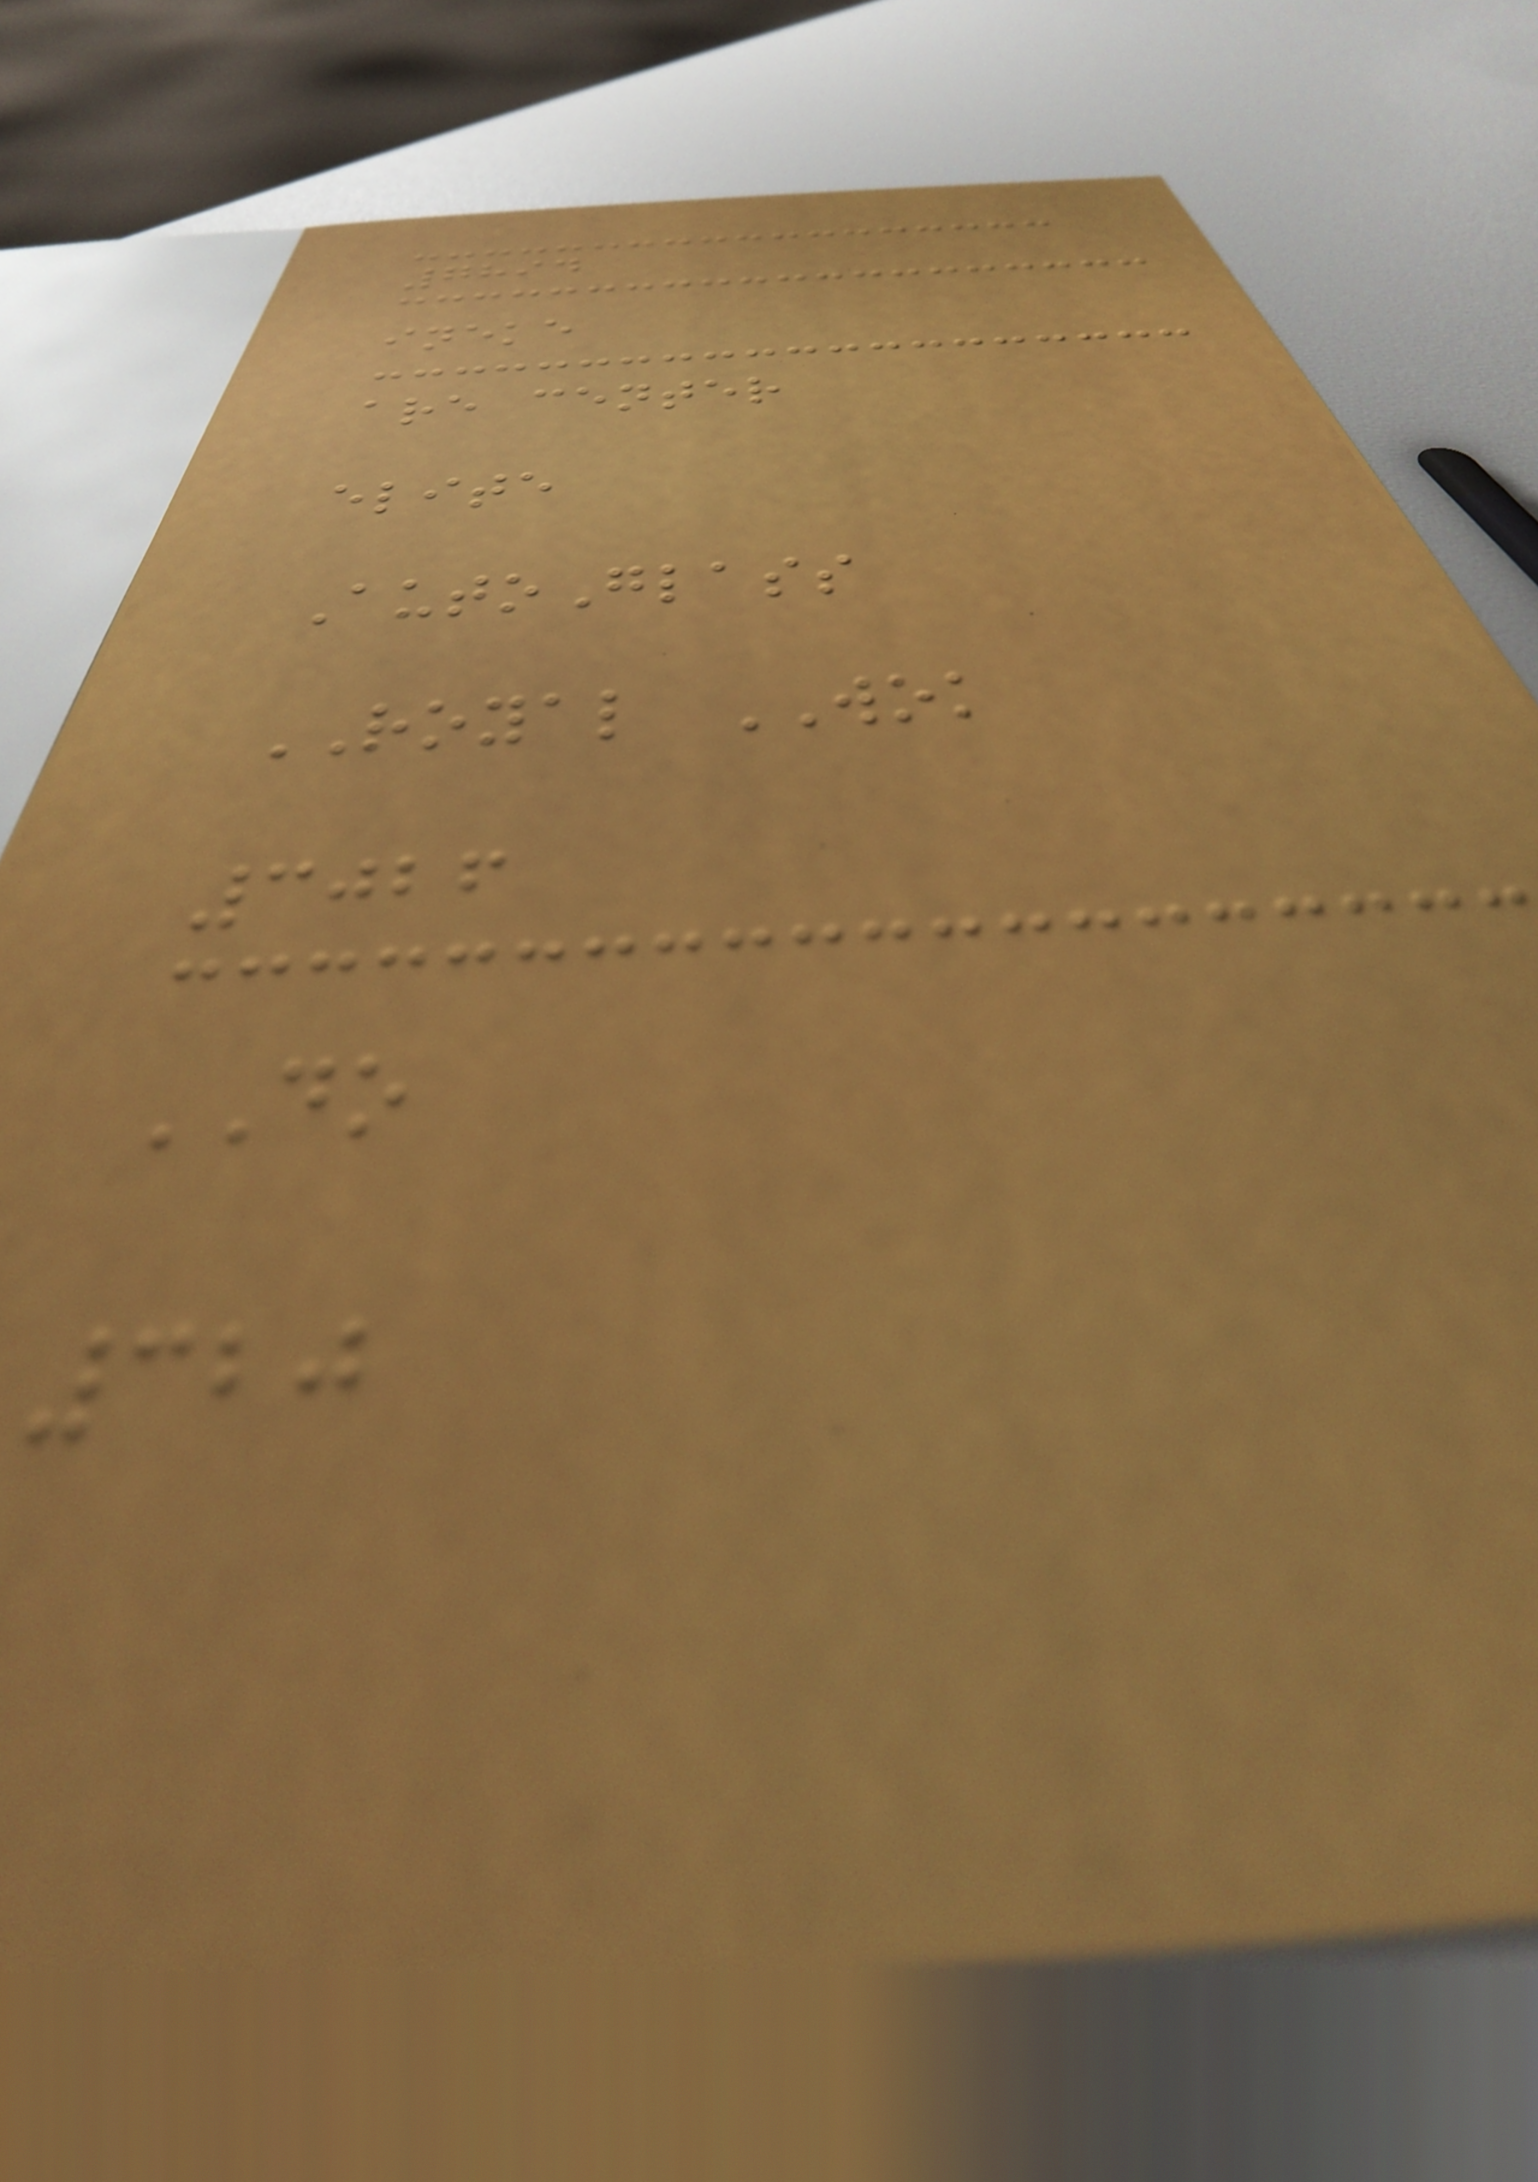7894
ineke
are center
elite
AutoGlass
ROYAL WOK
3026
DO
320
